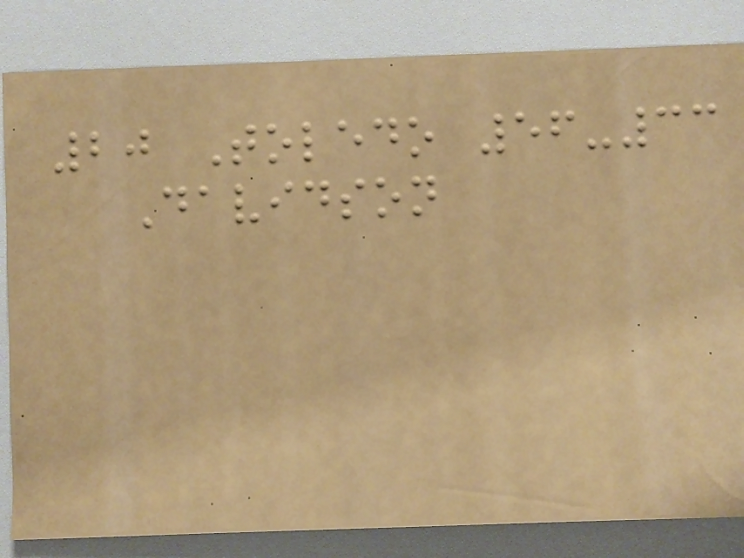20 Toledo 56-33
Davidson
